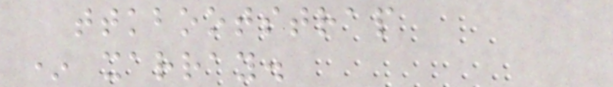ttkbootstrap
* xarray.
